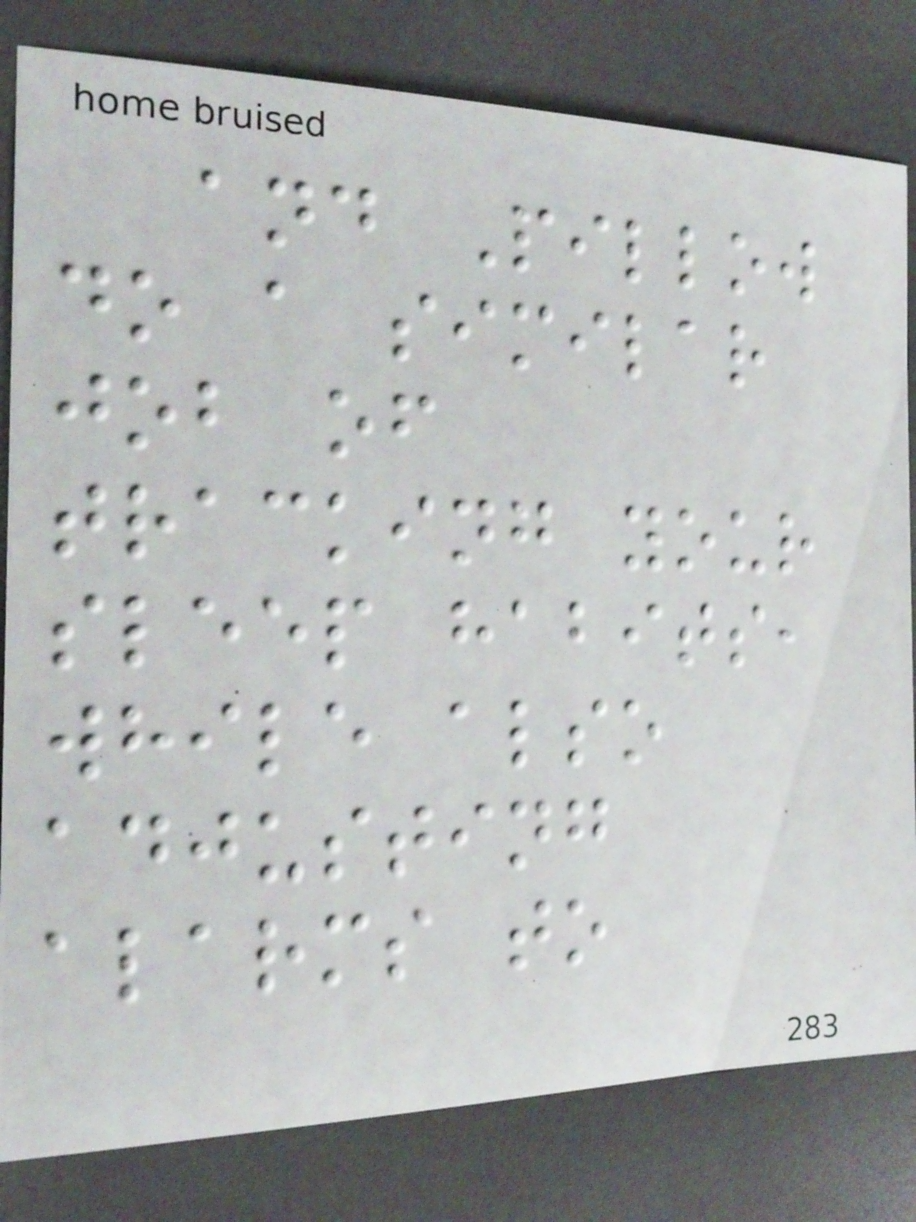and Pillow
do a similar
job of
tracking your
sleep habits,
while also
adjusting
alarms to
